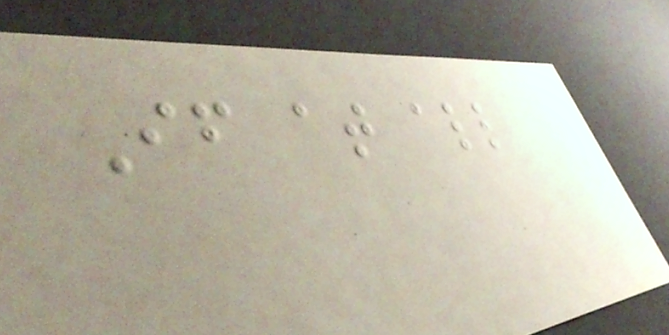If at all
